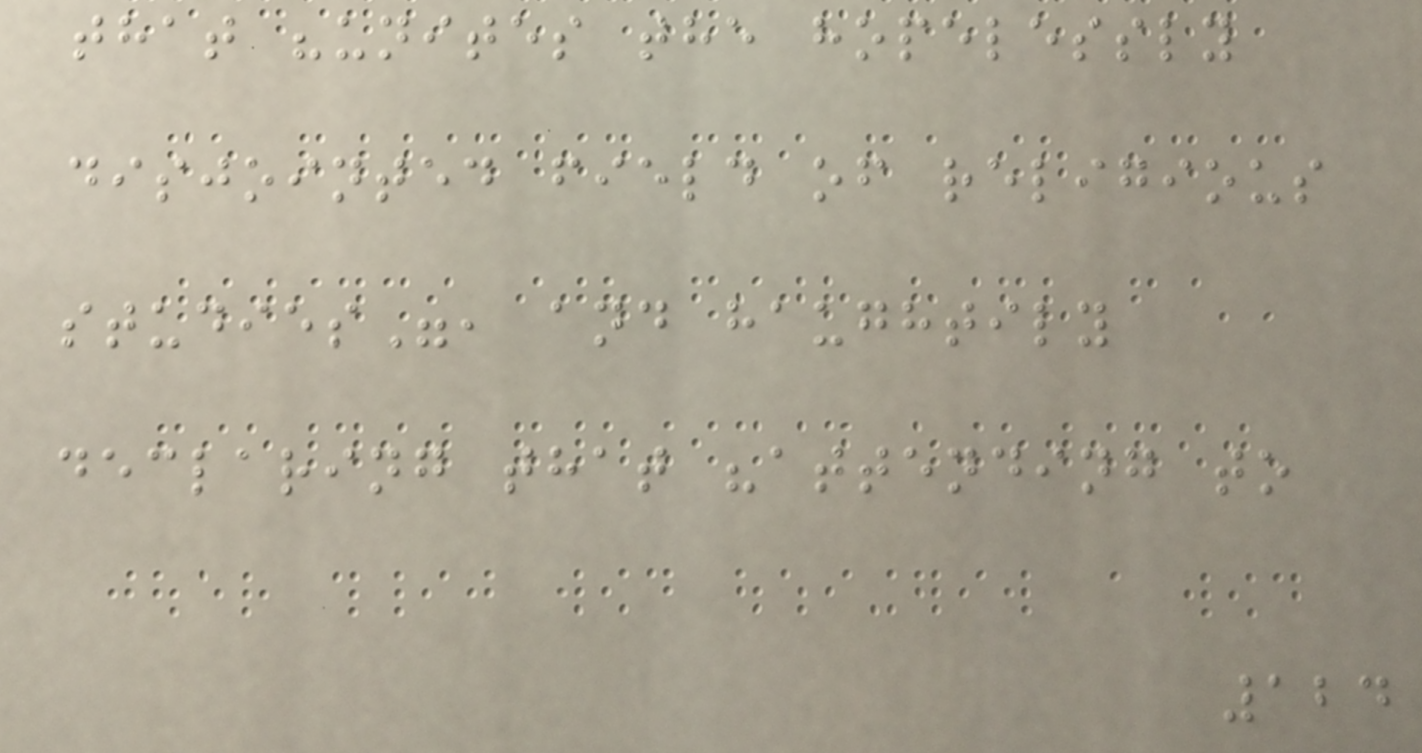that "unites the hopelessly
disjointed field of religious
studies", and haughtily
declaring that "attending to
124
